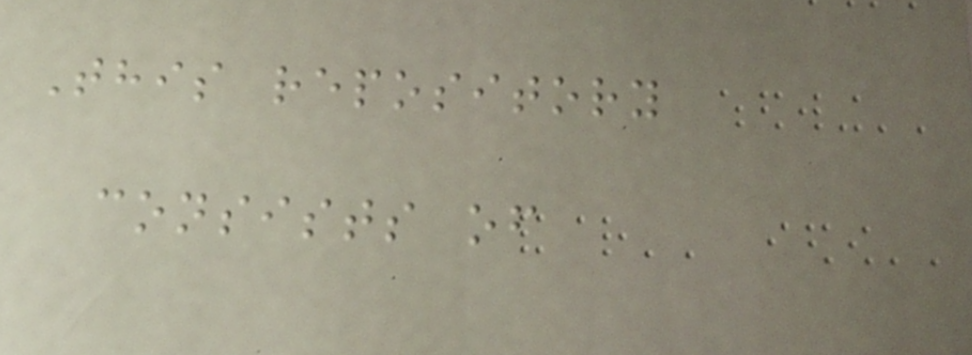This repository
consists of
